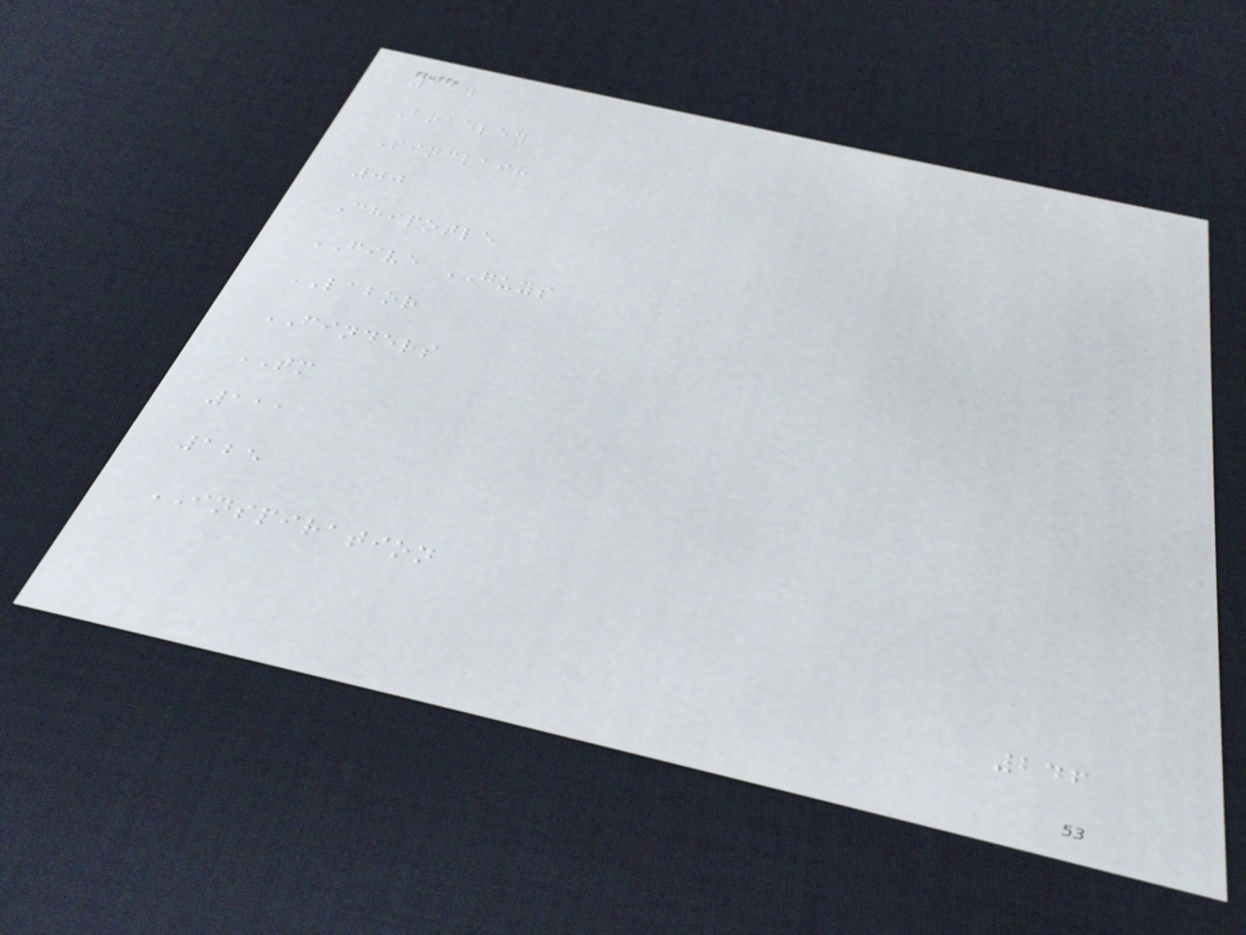114
Bradley
Sinclair
00
Chipotle
FIVE GUYS
LABOR
FINDERS
TM
111
125
INSPIRATION
246
